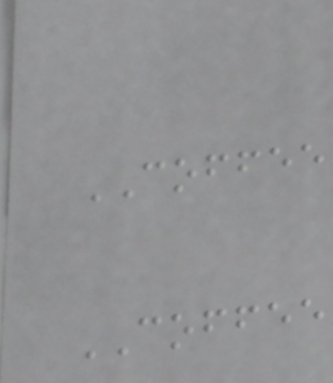COFFEE
COFFEE
